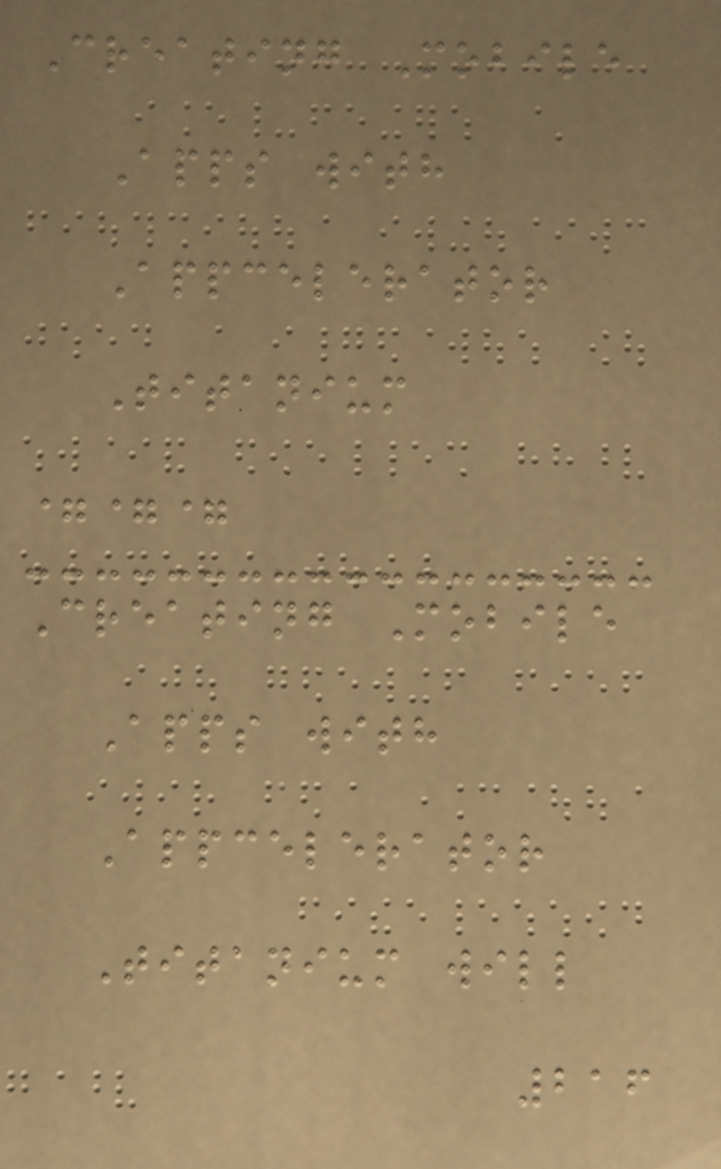Creating Mobile
Apps with
Appcelerator
Titanium
===
Creating Mobile
Apps with
Appcelerator
Titanium will
216
